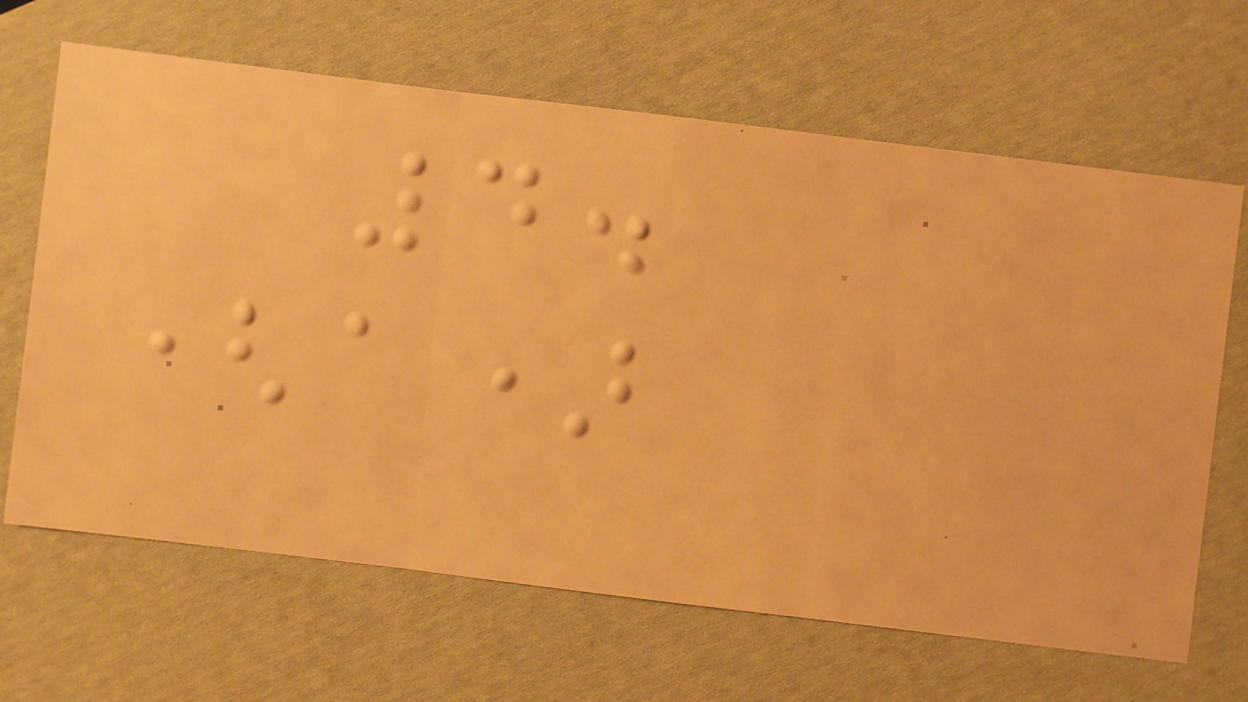4.
(a)
